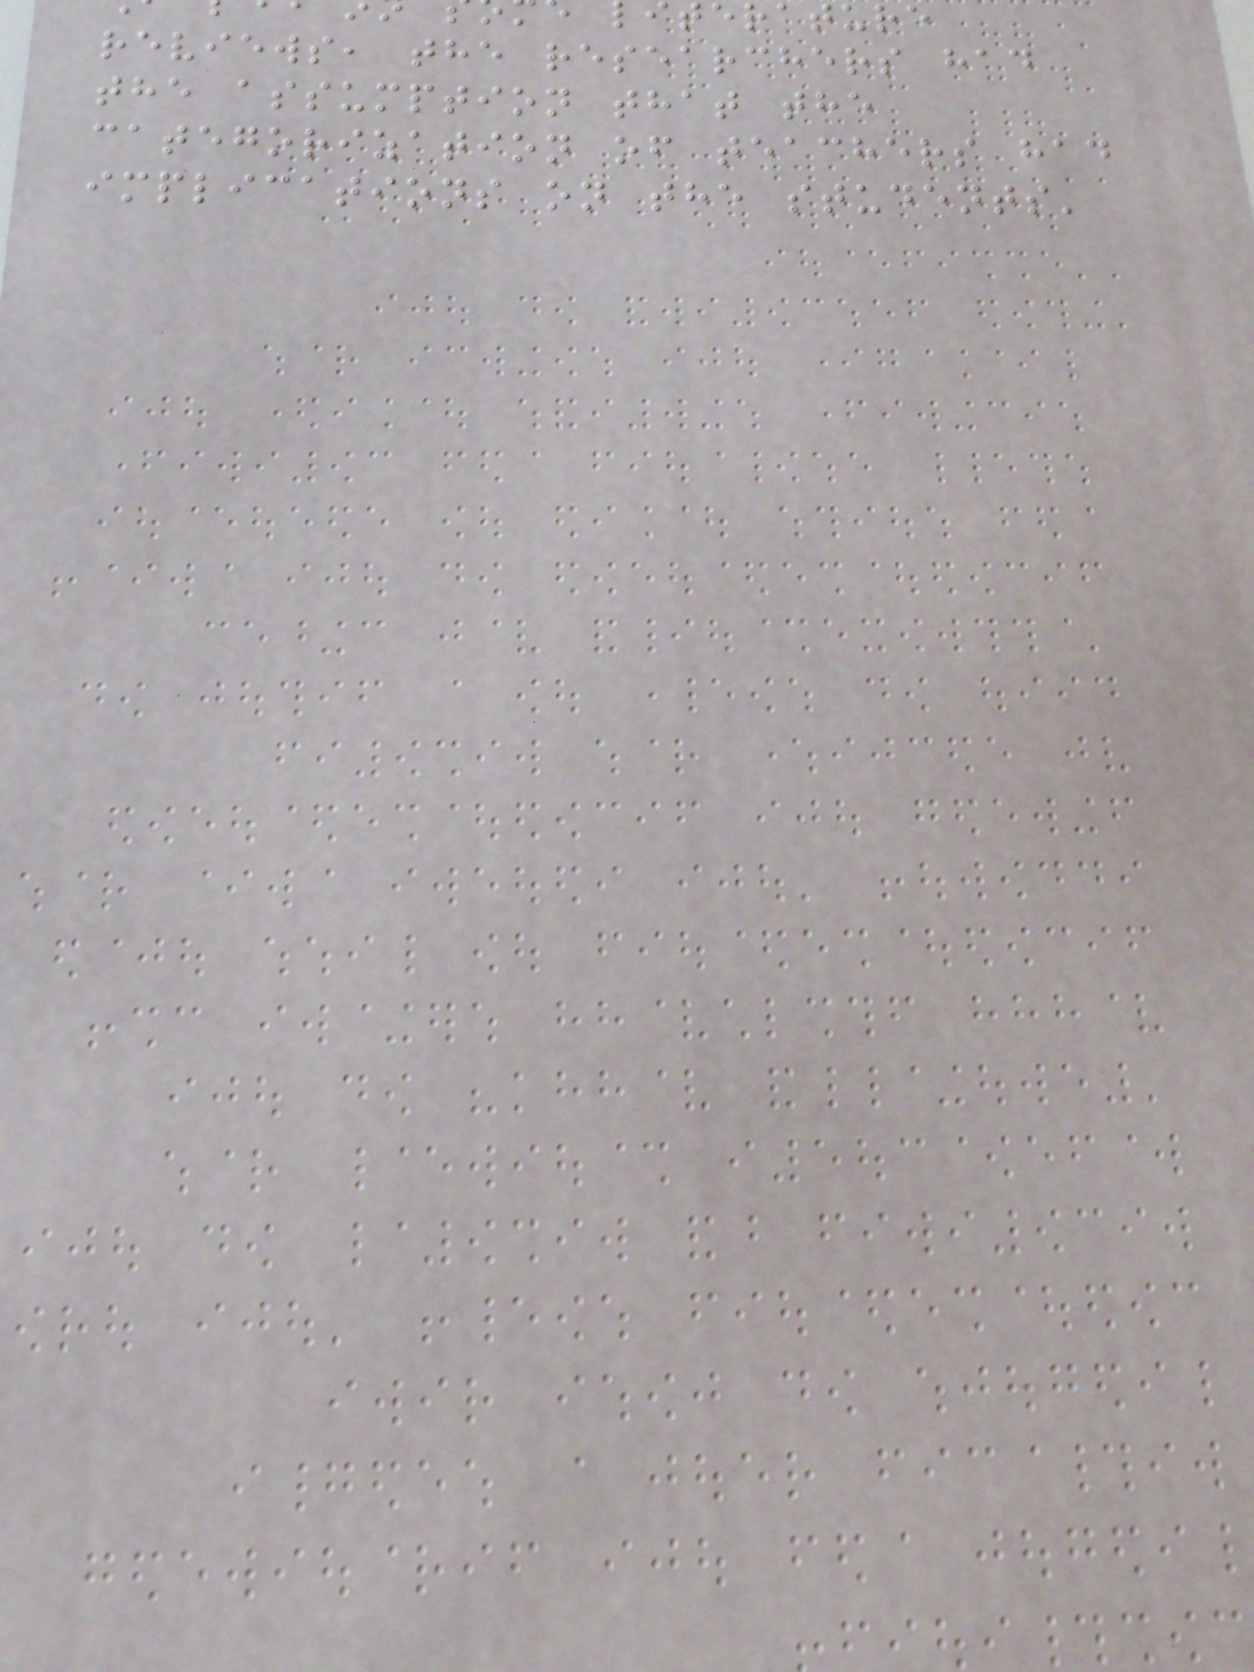terature
reviews, the researchers had
the assumption that the
categorization of teachers had
implications on the students'
